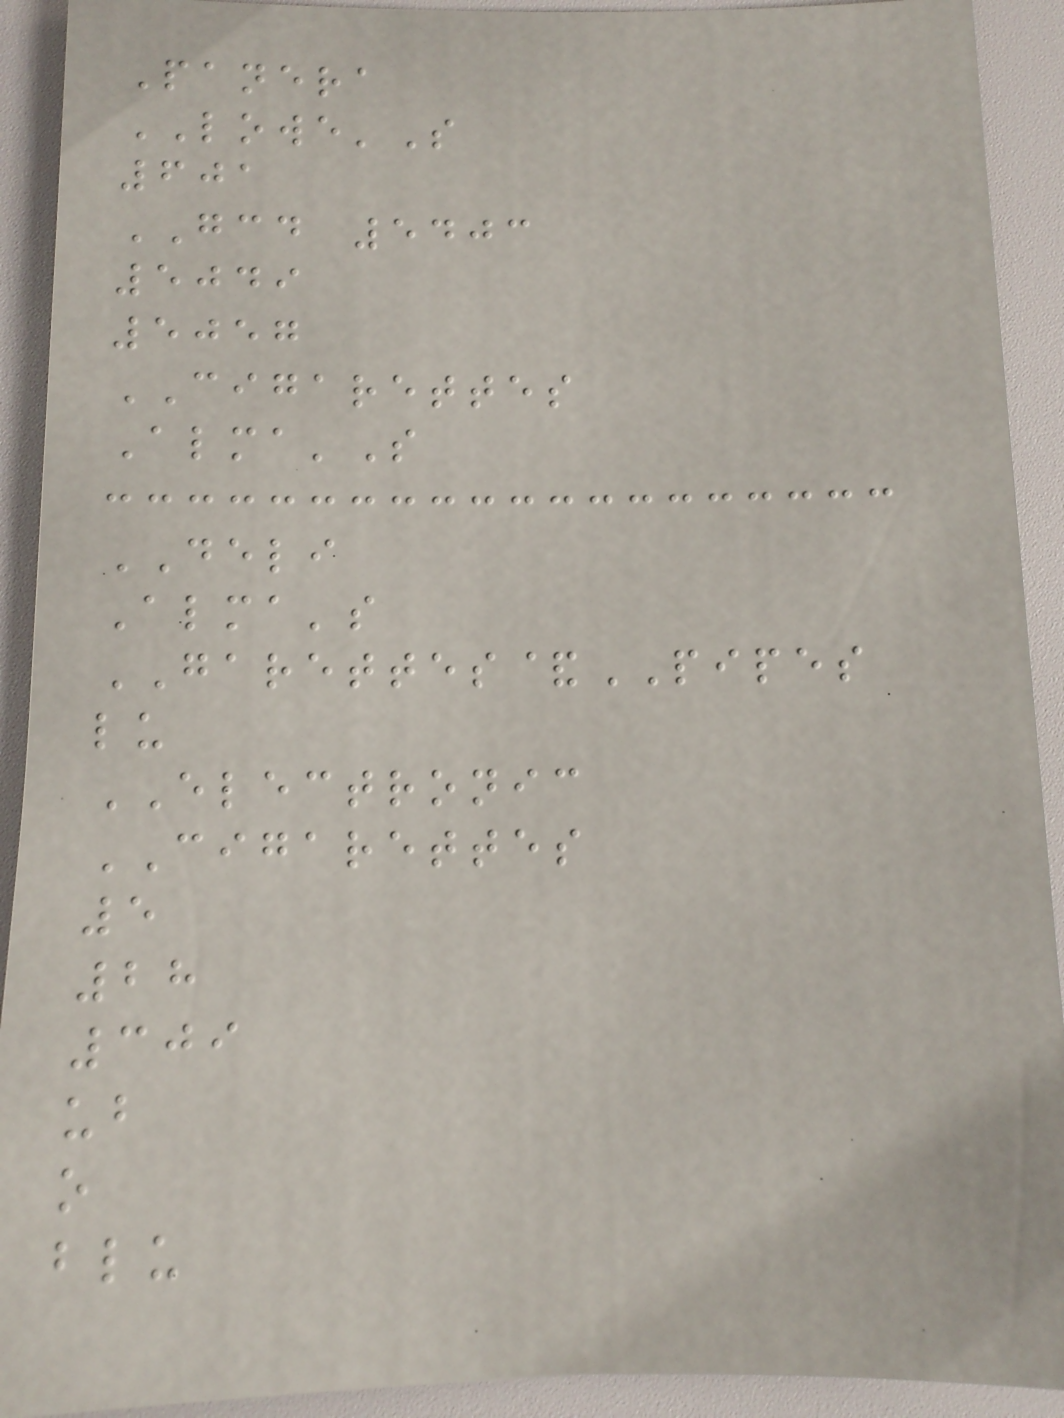Panera
LOWE'S
601
GCD 5403
5049
5057
CIGARETTES
Alma'S
DELI
Alma's
GARETTES&PIPES
lu
ELECTRONIC
CIGARETTES
5
28
309
ub
o
blu
